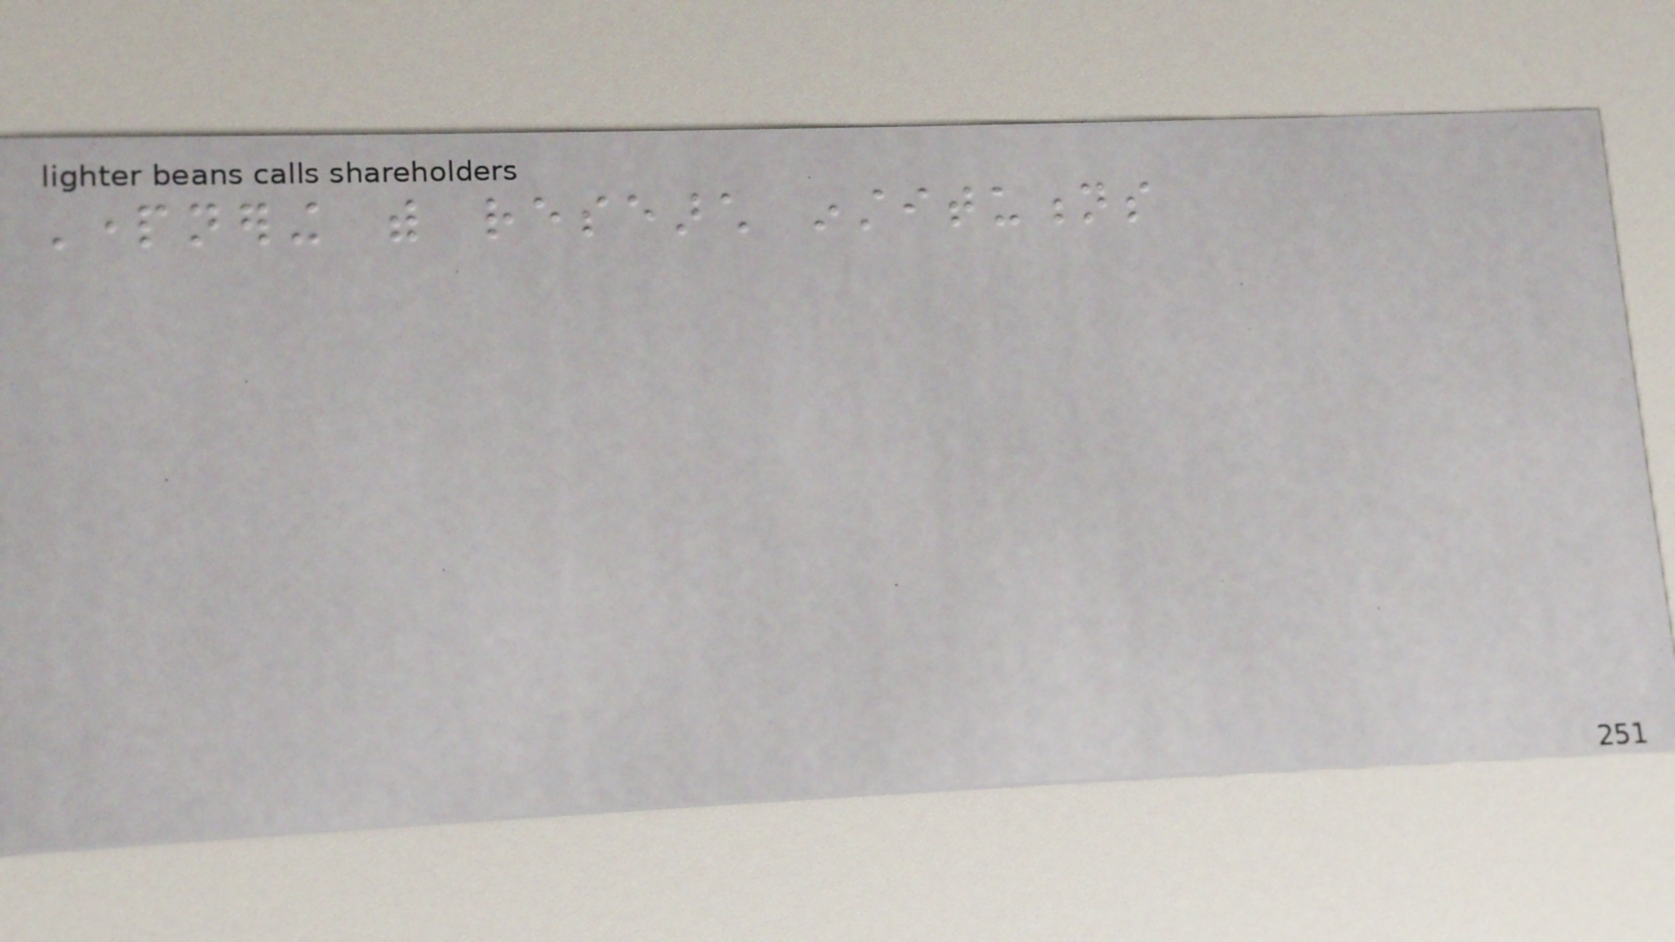Partnering with research institutions
